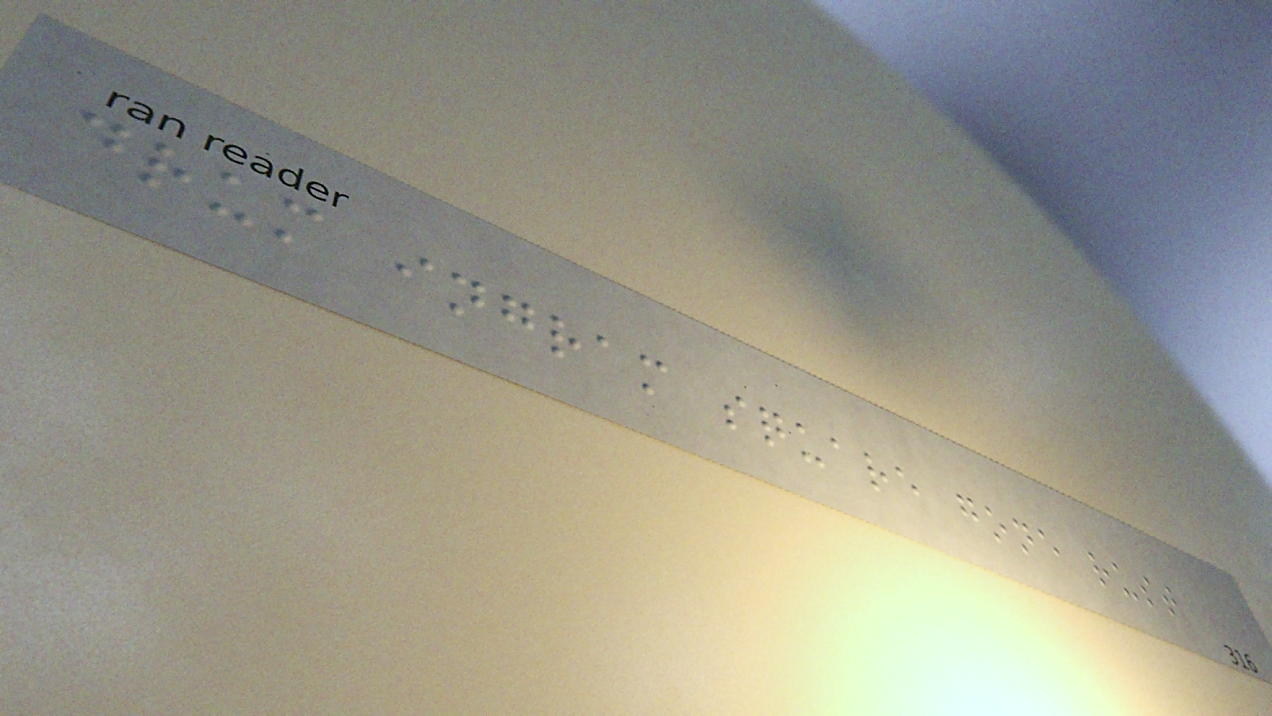drum ingram square gone rust
